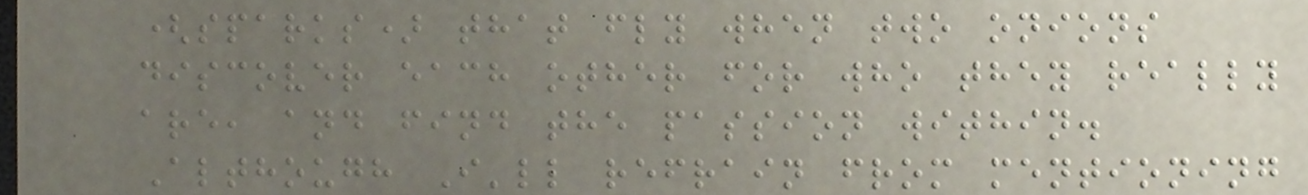(sparks) that fly when two onions
discover each other for who they really
are, and find the passion within.
Although I'll refrain from mentioning
